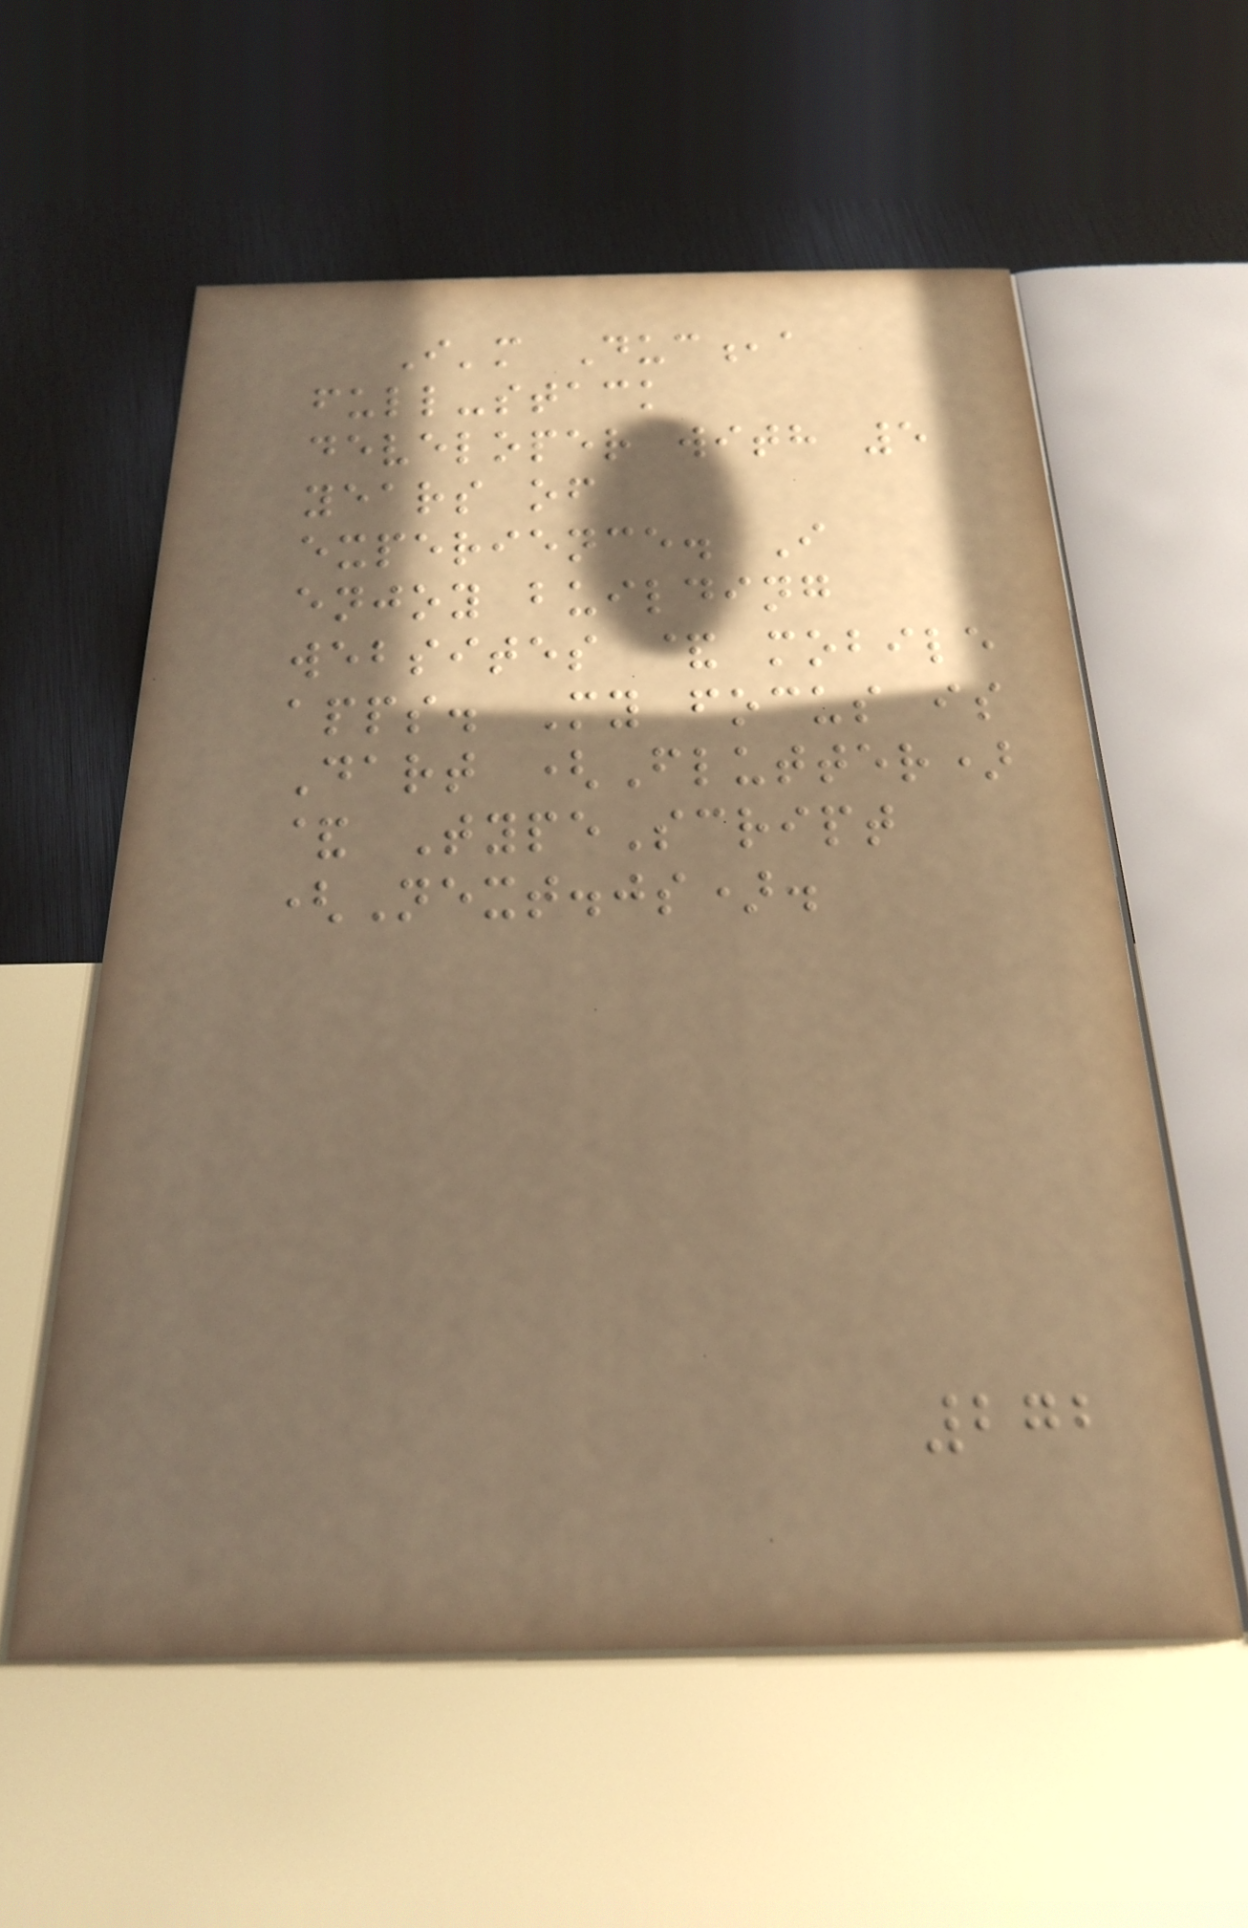I'm Duc,a
full-stack
developer with 5
years of
experience. I
enjoy building
websites & mobile
apps. My focus is
Dart (Flutter)
& TypeScript
(Next.js).
272
